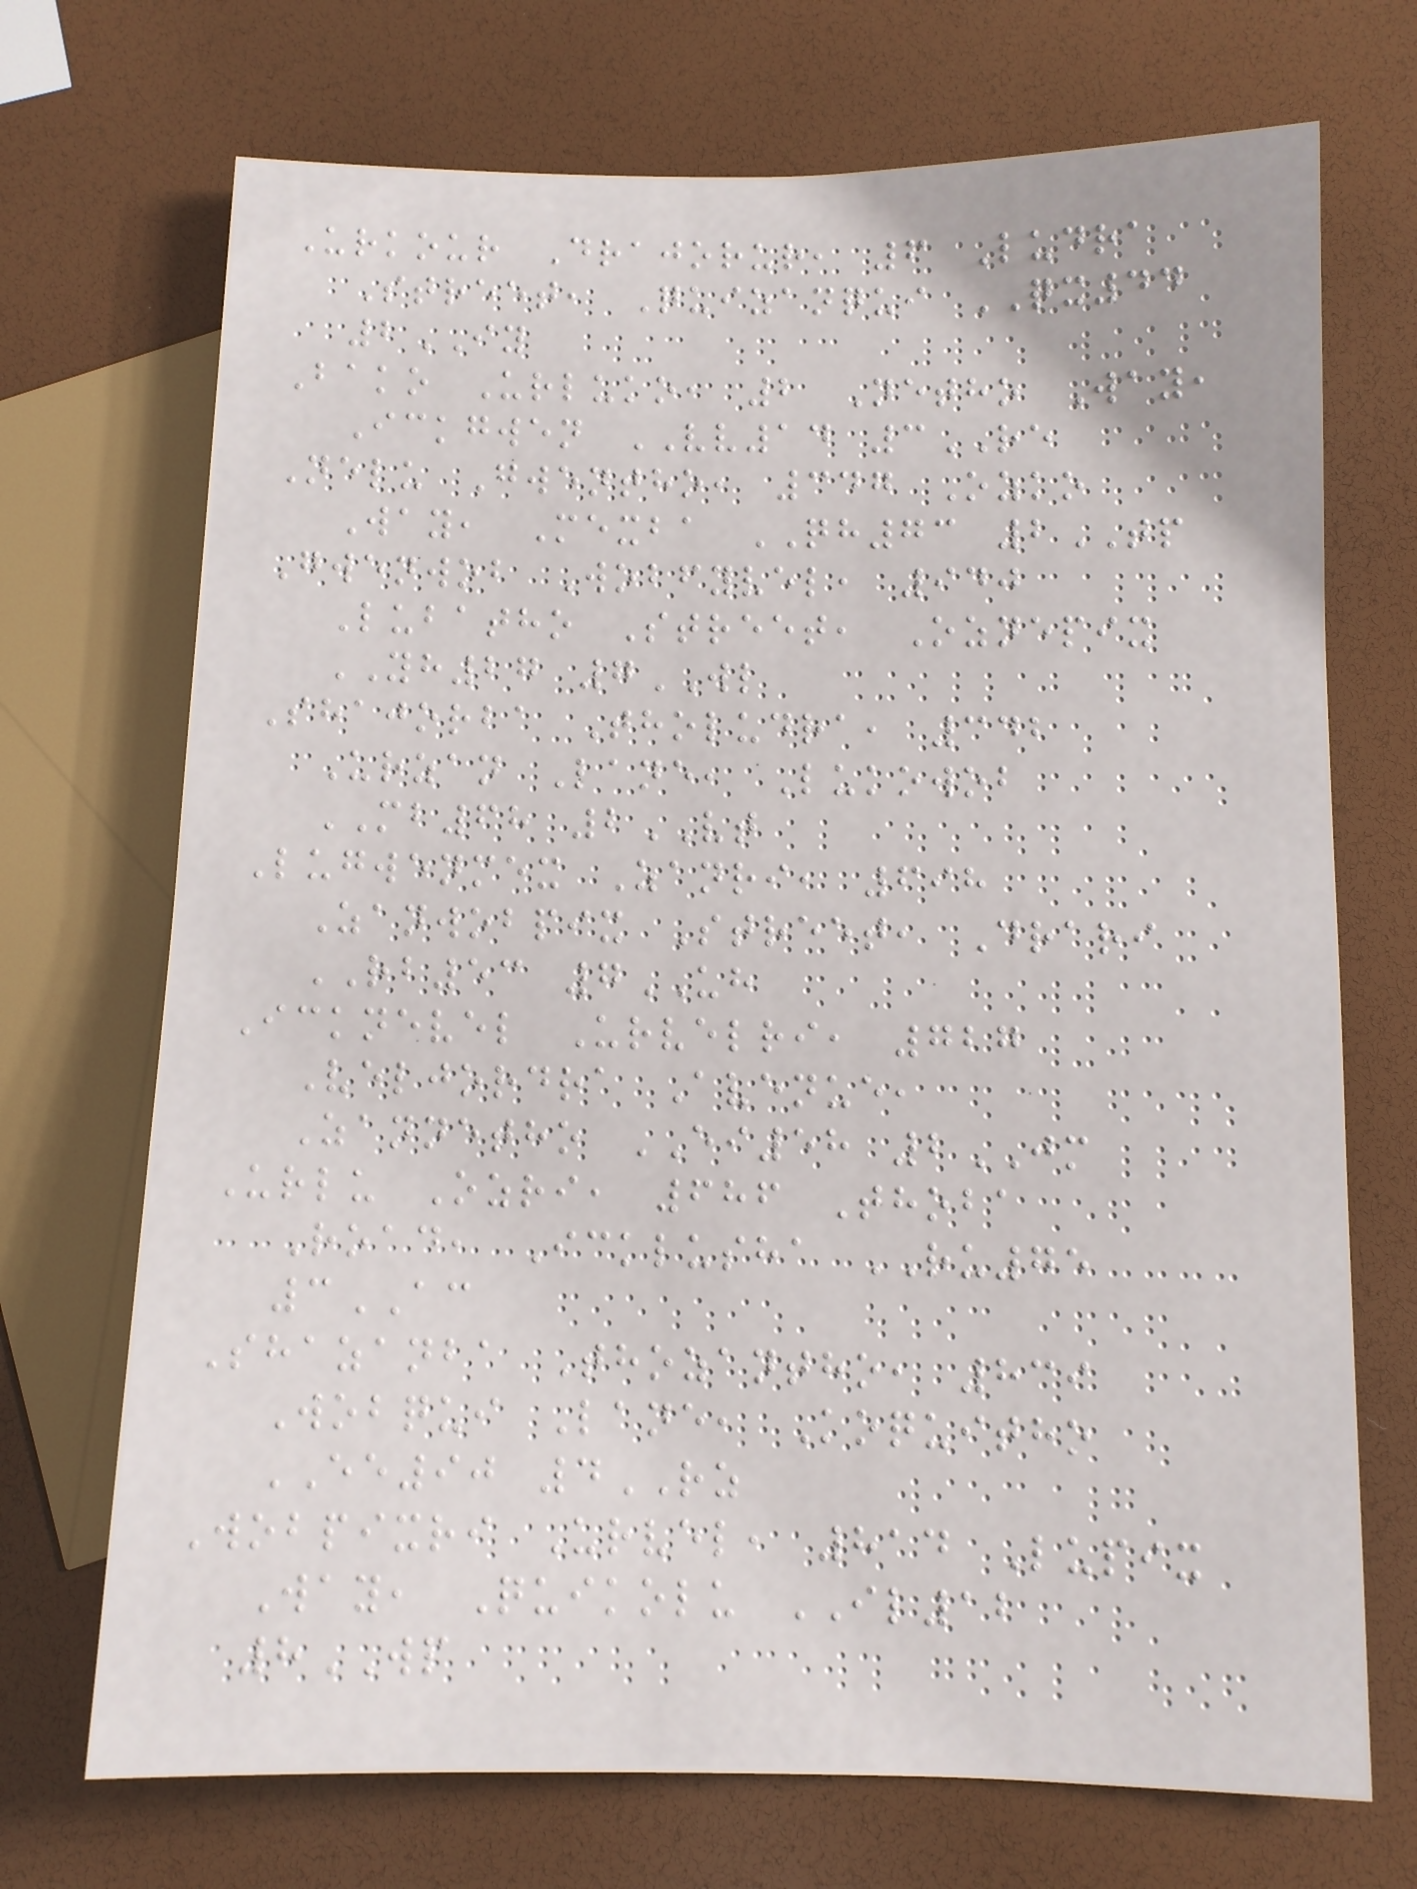Urkour Drajorur, 6 Ludra
Street, Quizanqui QX44
2IY
Bako Urluko, 2 Netho Way,
Ickgwen VV14 3RE
Nelu Gwentho, 347 Ozko
Way, Mexba QH73 2TP
Gwenwob Wobfyvel, 940
Lubatho Street, Oznepix
YH27 7WL
Shajorba Tholudra, 342
Urzan Lane, Lukowob
MB68 2VT
Lugwenmex Zanri, 698
Zanwobpix Street, Drari
RB53 7UH
Icknevel Urvelri, 727
Veljordra Avenue,
Zannetho EI58 2JM
Urlu Ozri, 686 Thoba
Road, Icklusha RU75
3AC
Shazanba Thozantho, 839
Wobqui Lane, Koquitho
EE90 4RZ
Wobpixri Urvel, 814 Lupix
Way, Quikolu IL12
8WP
